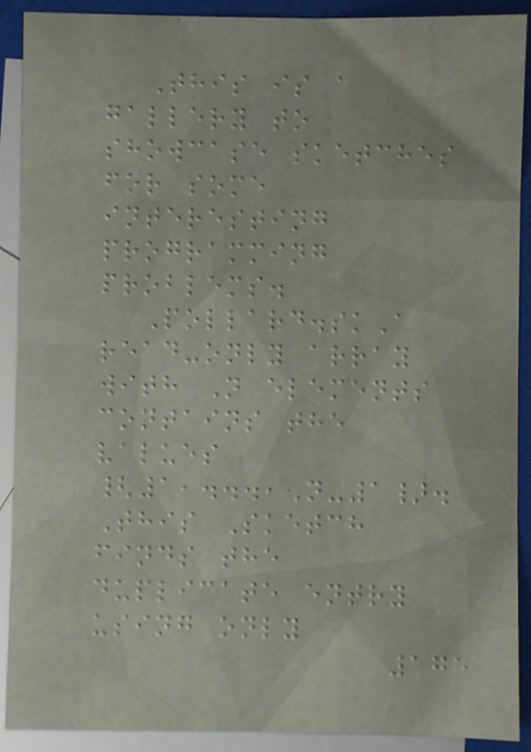This is a
gallery to
showcase sketches
for some
interesting
programming
problems.
Pollard.skA
read-only array
with N elements
contains the
values
{1,...,N-1}.
This Sketch
finds the
duplicate entry
using only
175
